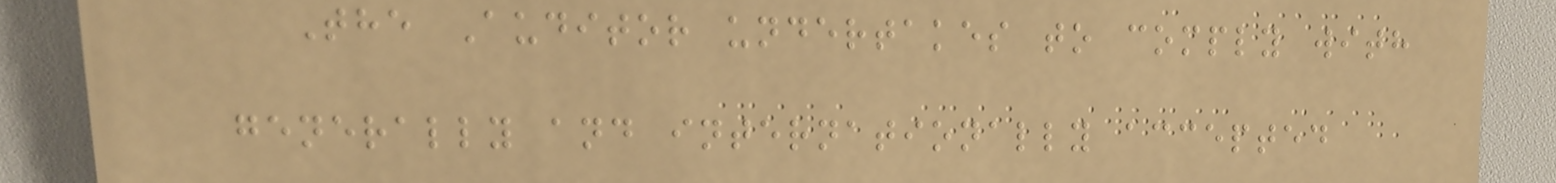The Auditor undertakes to comply with
generally and internationally accepted
